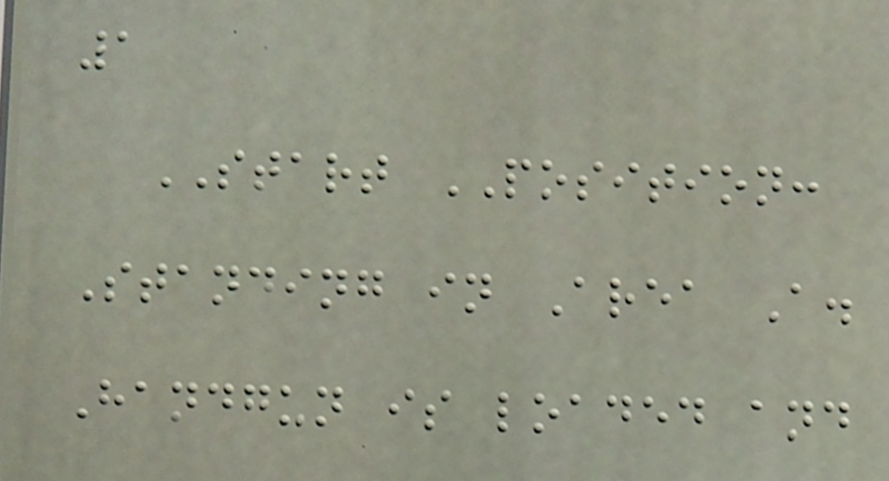1
START POSITION:
Standing in Area A.
Handgun is loaded and
